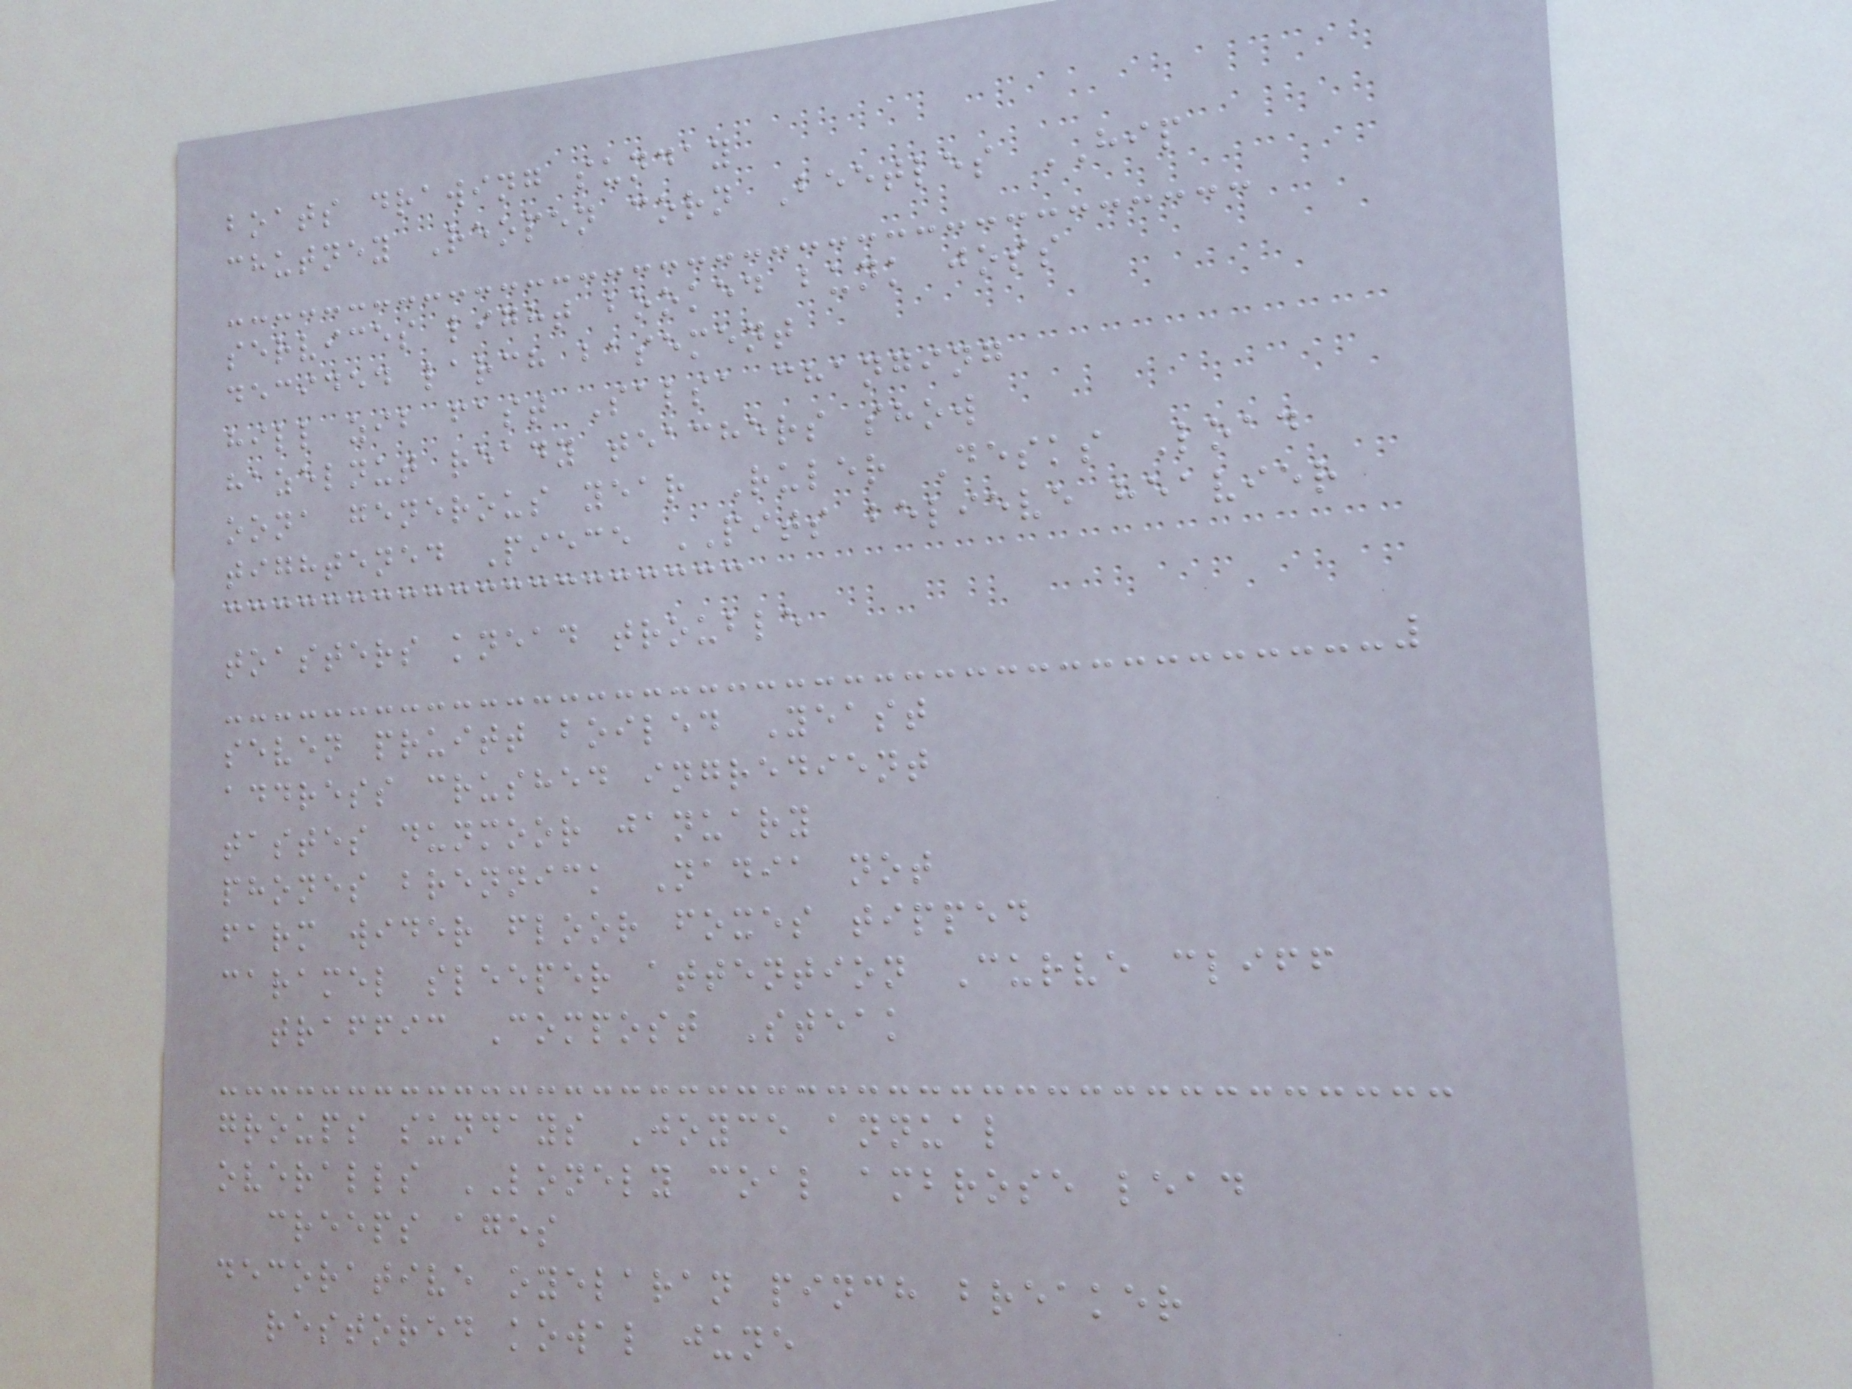boats drawing sunday
chutney Reopen corn Beetles HIP
services light booked bunk joss
decided larch basement
hill zib fast Salsa changing
hazelnut ready teachers show
oona generous year Ruler Desks Load
tightened Piece PITS believe heavier
toasters knead trouble
seven pruitt boiled Yeast
address crushed ingredient
tastes dunmoor january
phones brennick Nadia not
farm wider floor foxes tipped
caramel sleeper attention Curve cliff
traffic Compost Steak
groups sundays Joyce annual
overalls LONELY coal ambrose lead
creeps ages
decorative oyelaran pinch breaker
restored kowal june
